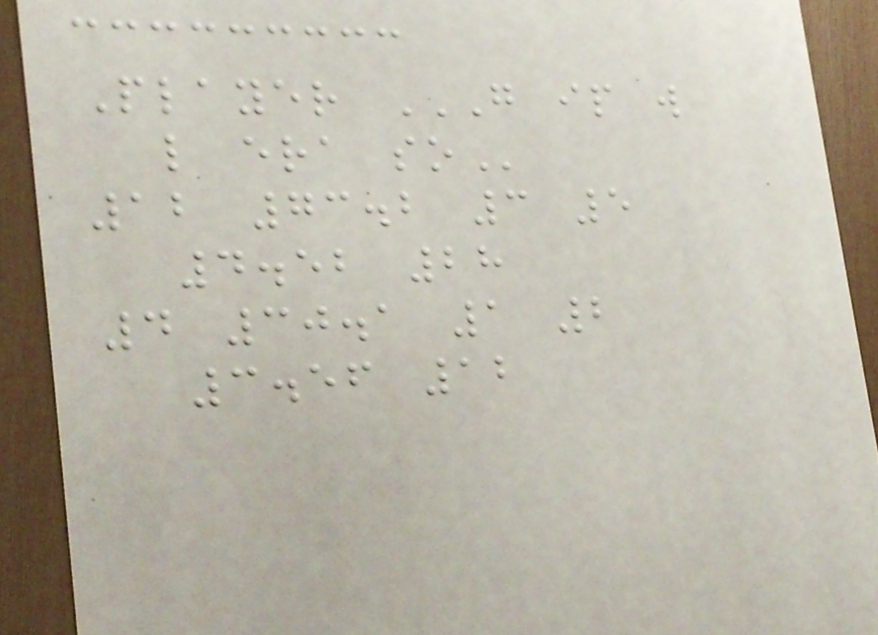Player G IP W
L ERA SO
12 73.2 3 5
4.52 28
4 30.1 1 2
3.56 12
